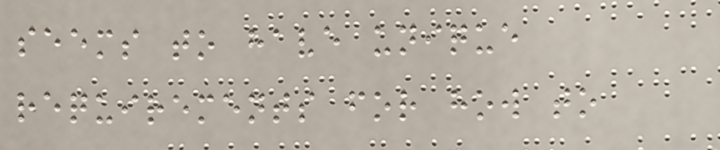seems to have unique
requirements for how to
